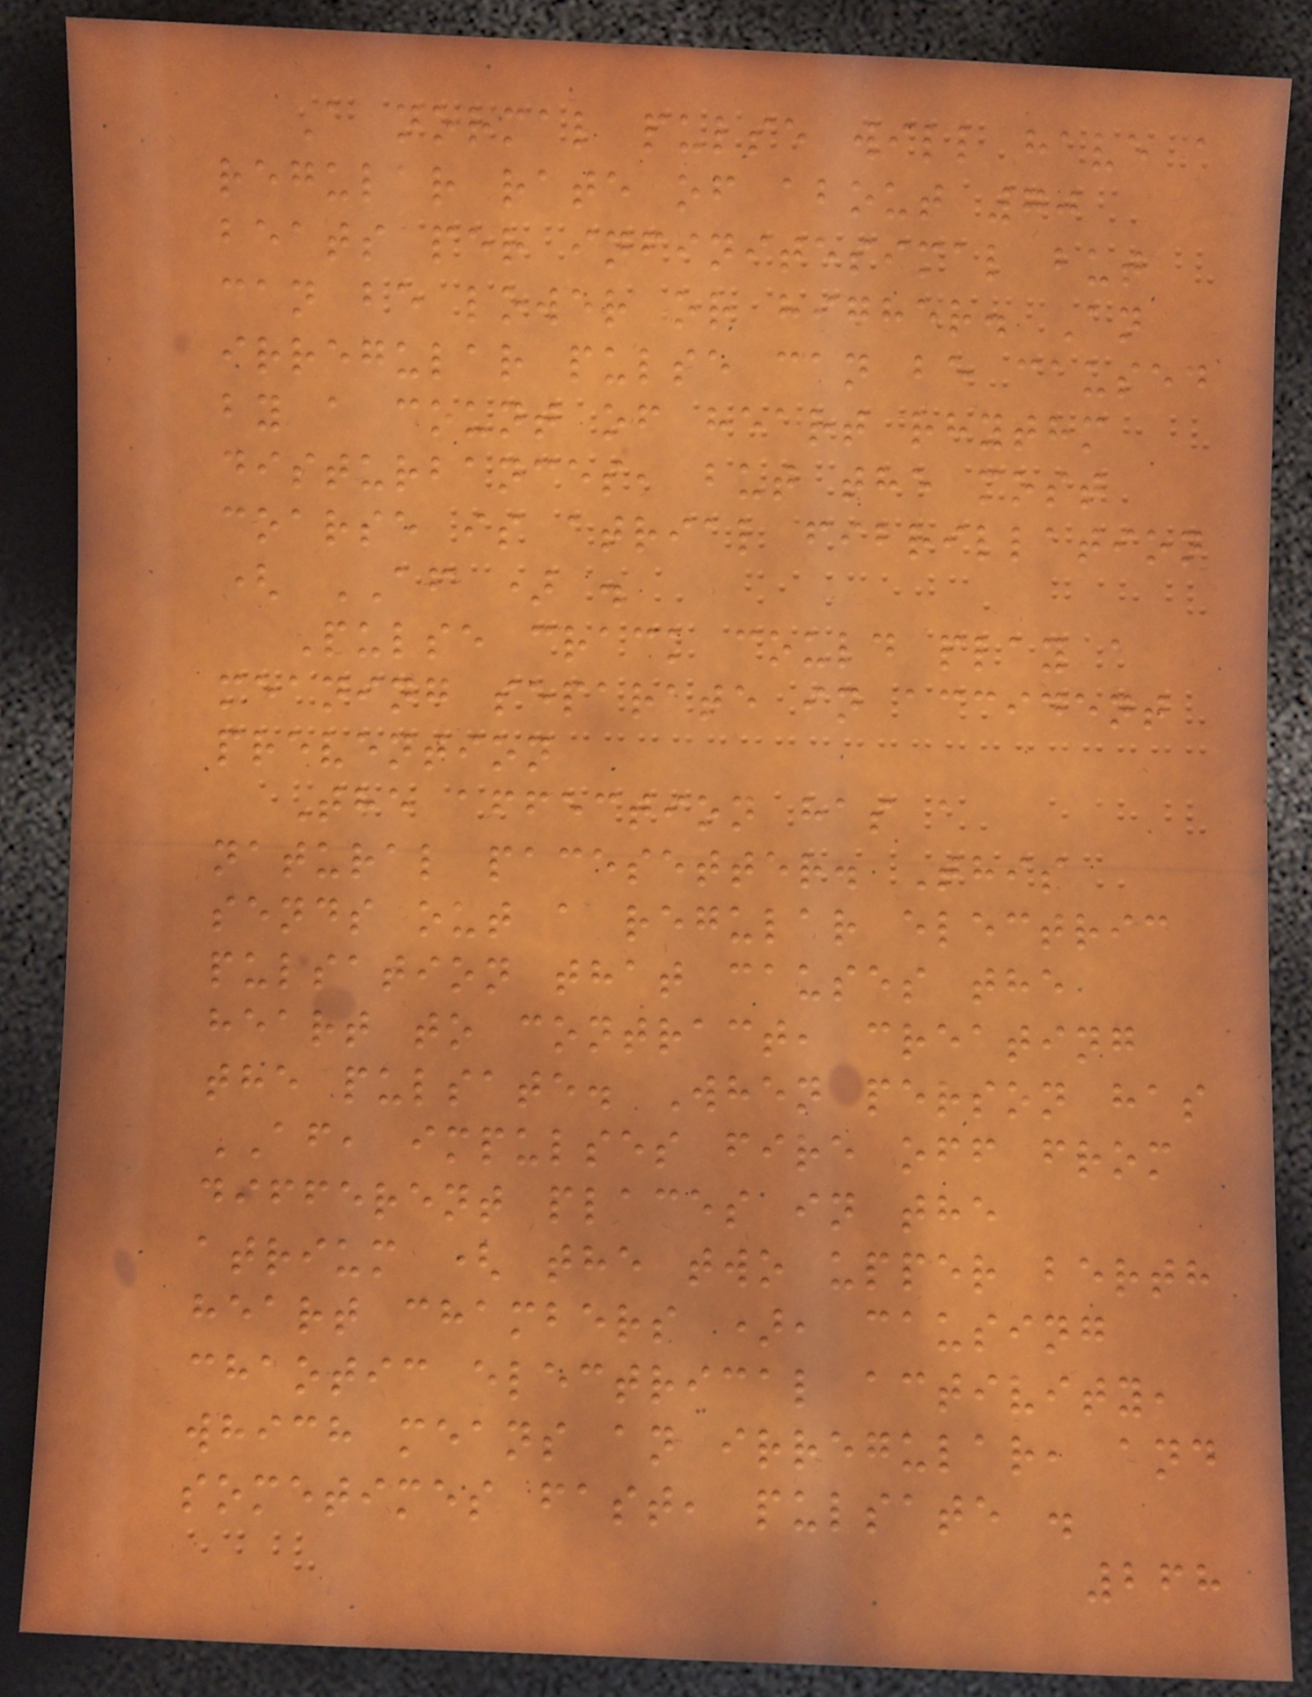A normal pulse will have a
regular rate of about 70
beats per infinitesimal but
can be lower or higher. An
irregular pulse can be caused
by a count of heart rhythm
disturbances, but the most
coarse is atrial fibrillation
( AF ) .
Pulse crack could play a
meaning separate in accident
prevention
The affection has a
natural pacesetter. This
sends out a regular electric
pulsation that causes the
heart to contract, creating
the pulsate. When person has
AF, impulses fire off from
different places in the
atrium ( the two upper berth
heart chambers ), causing
chaotic electrical activity,
which means an irregular, and
sometimes fast, pulsate .
268
